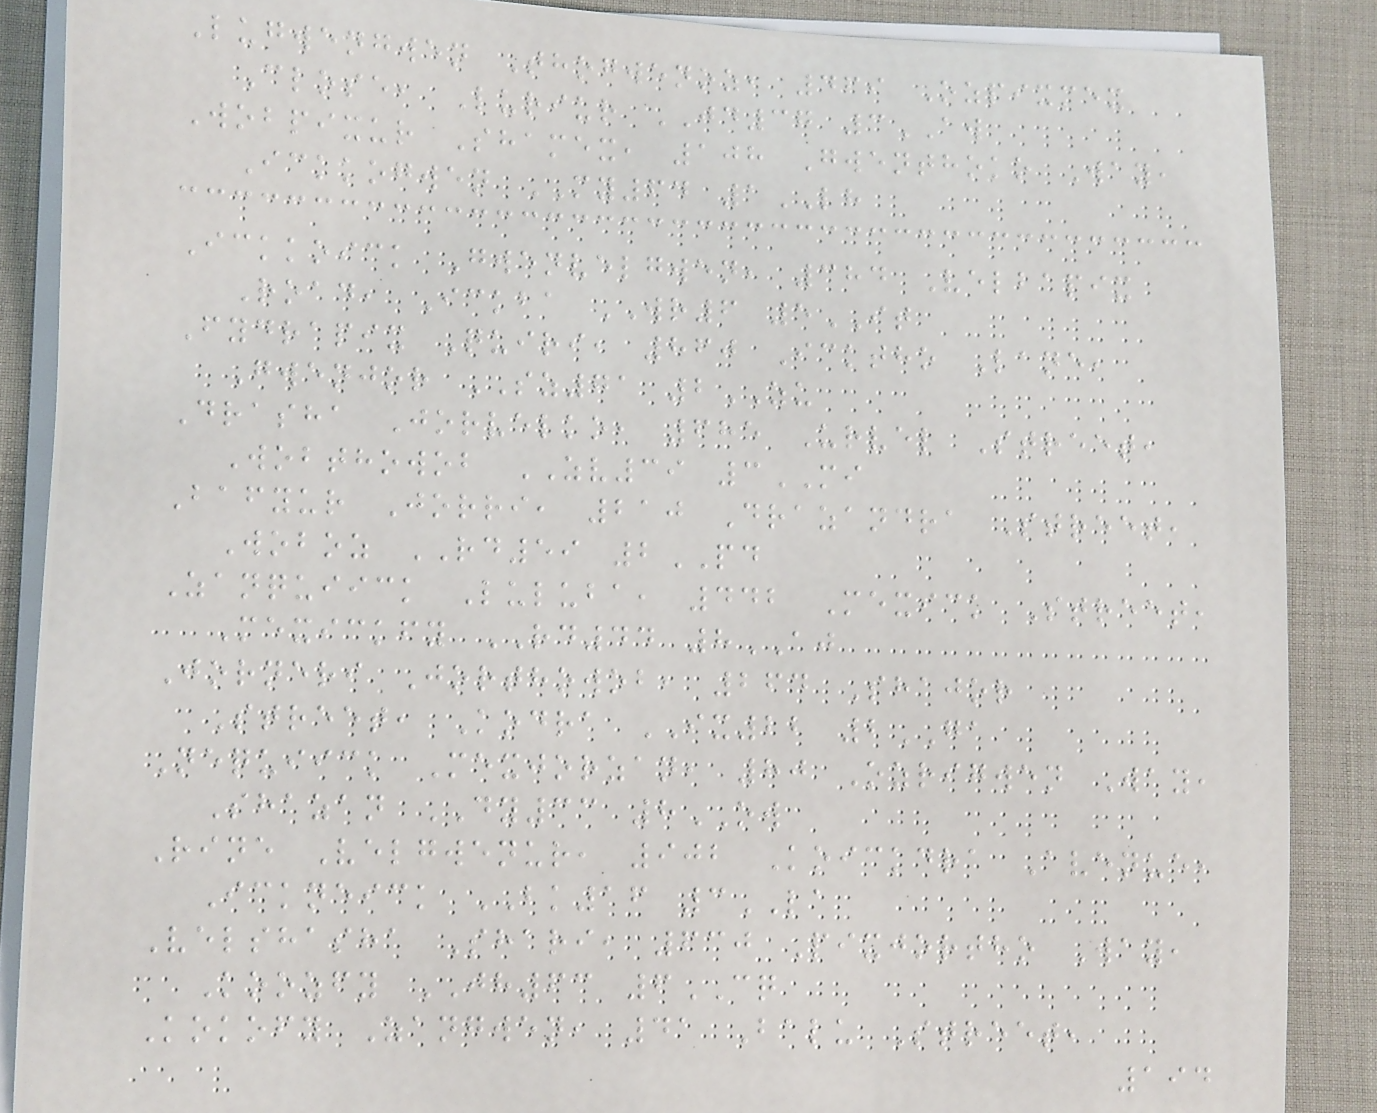Lugwengwen Thogwenoz, 469 Ozpixmex
Close, Luriur JD37 3AW
Wobpixur Shamex, 108 Gwenthoko Way,
Ickkogwen MY64 1LH
Ickkoick Gwenvelgwen, 384 Velbapix
Road, Ickba WR6 5IT
Fydrapix Quiri, 860 Icktho Lane,
Gwenjor SZ71 2ZU
Drasha Jorvelko, 685 Urvel Street,
Wobthowob ZV39 3MI
Bafyur Jorri, 210 Drazandra Street,
Woboz RD59 2PD
Zanquiick Luluba, 442 Mexick Street,
Mexickfy RD44 8AJ
Jorneri Jorthowob, 264 Shajor
Street, Kodra IX22 2GA
Nequiick Mexjorzan, 80 Ozrigwen Way,
Shazan DY33 8OW
Rine Velgwenur, 902 Koickdra Avenue,
Ickneick BK16 3LA
Velshasha Shari, 630 Pixjortho Way,
Koozfy JH63 6CQ
Kokofy Zangwen, 41 Balu Street,
194
